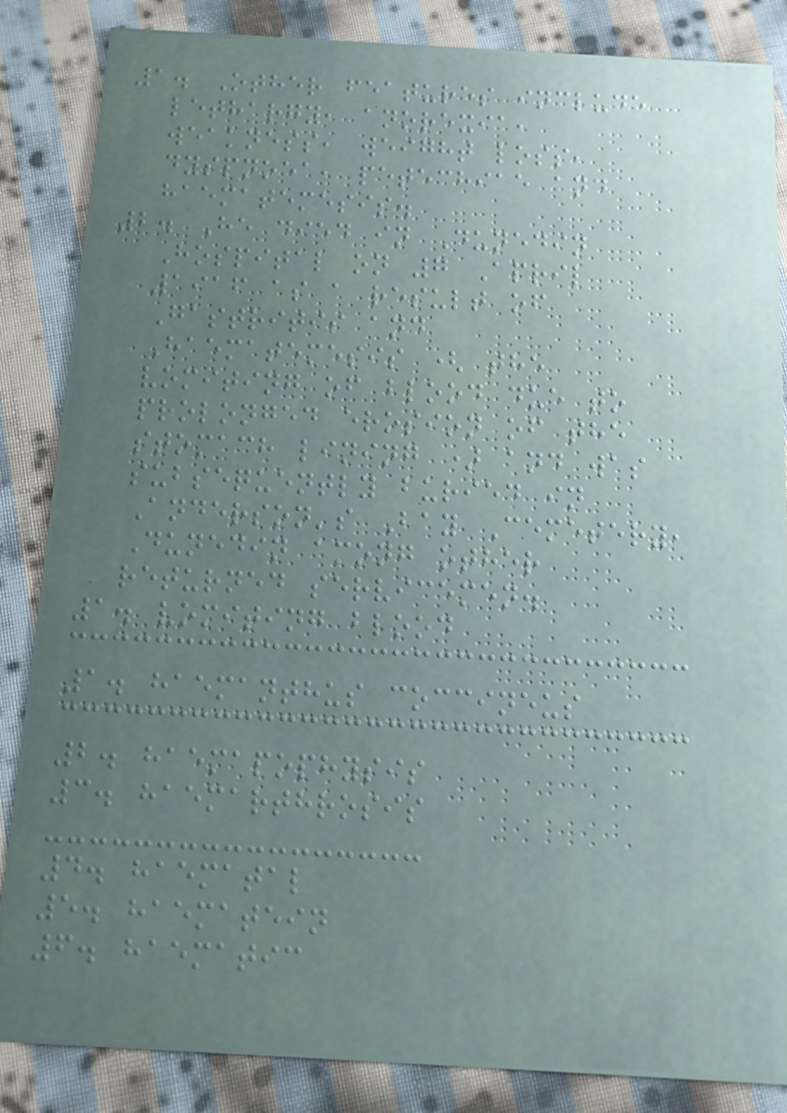1. Other features include
lethargy, anorexia,
weakness, weight loss,
dyspnoea, petechiae and
haematemesis.
2. He died in Dunedin
Hospital on 7 April
1916 as a result of
Gastritis and
Haematemesis ( the
vomiting of blood due to
prolonged erosion of the
stomach lining ) and was
subsequently buried in
Anderson's Bay Cemetery,
Dunedin among other
returned servicemen.
1. vomiting blood
1. haemanthus coccineus
2. haemapophysis
3. haemarthrosis
4. haematal
5. haematein
6. haematic
